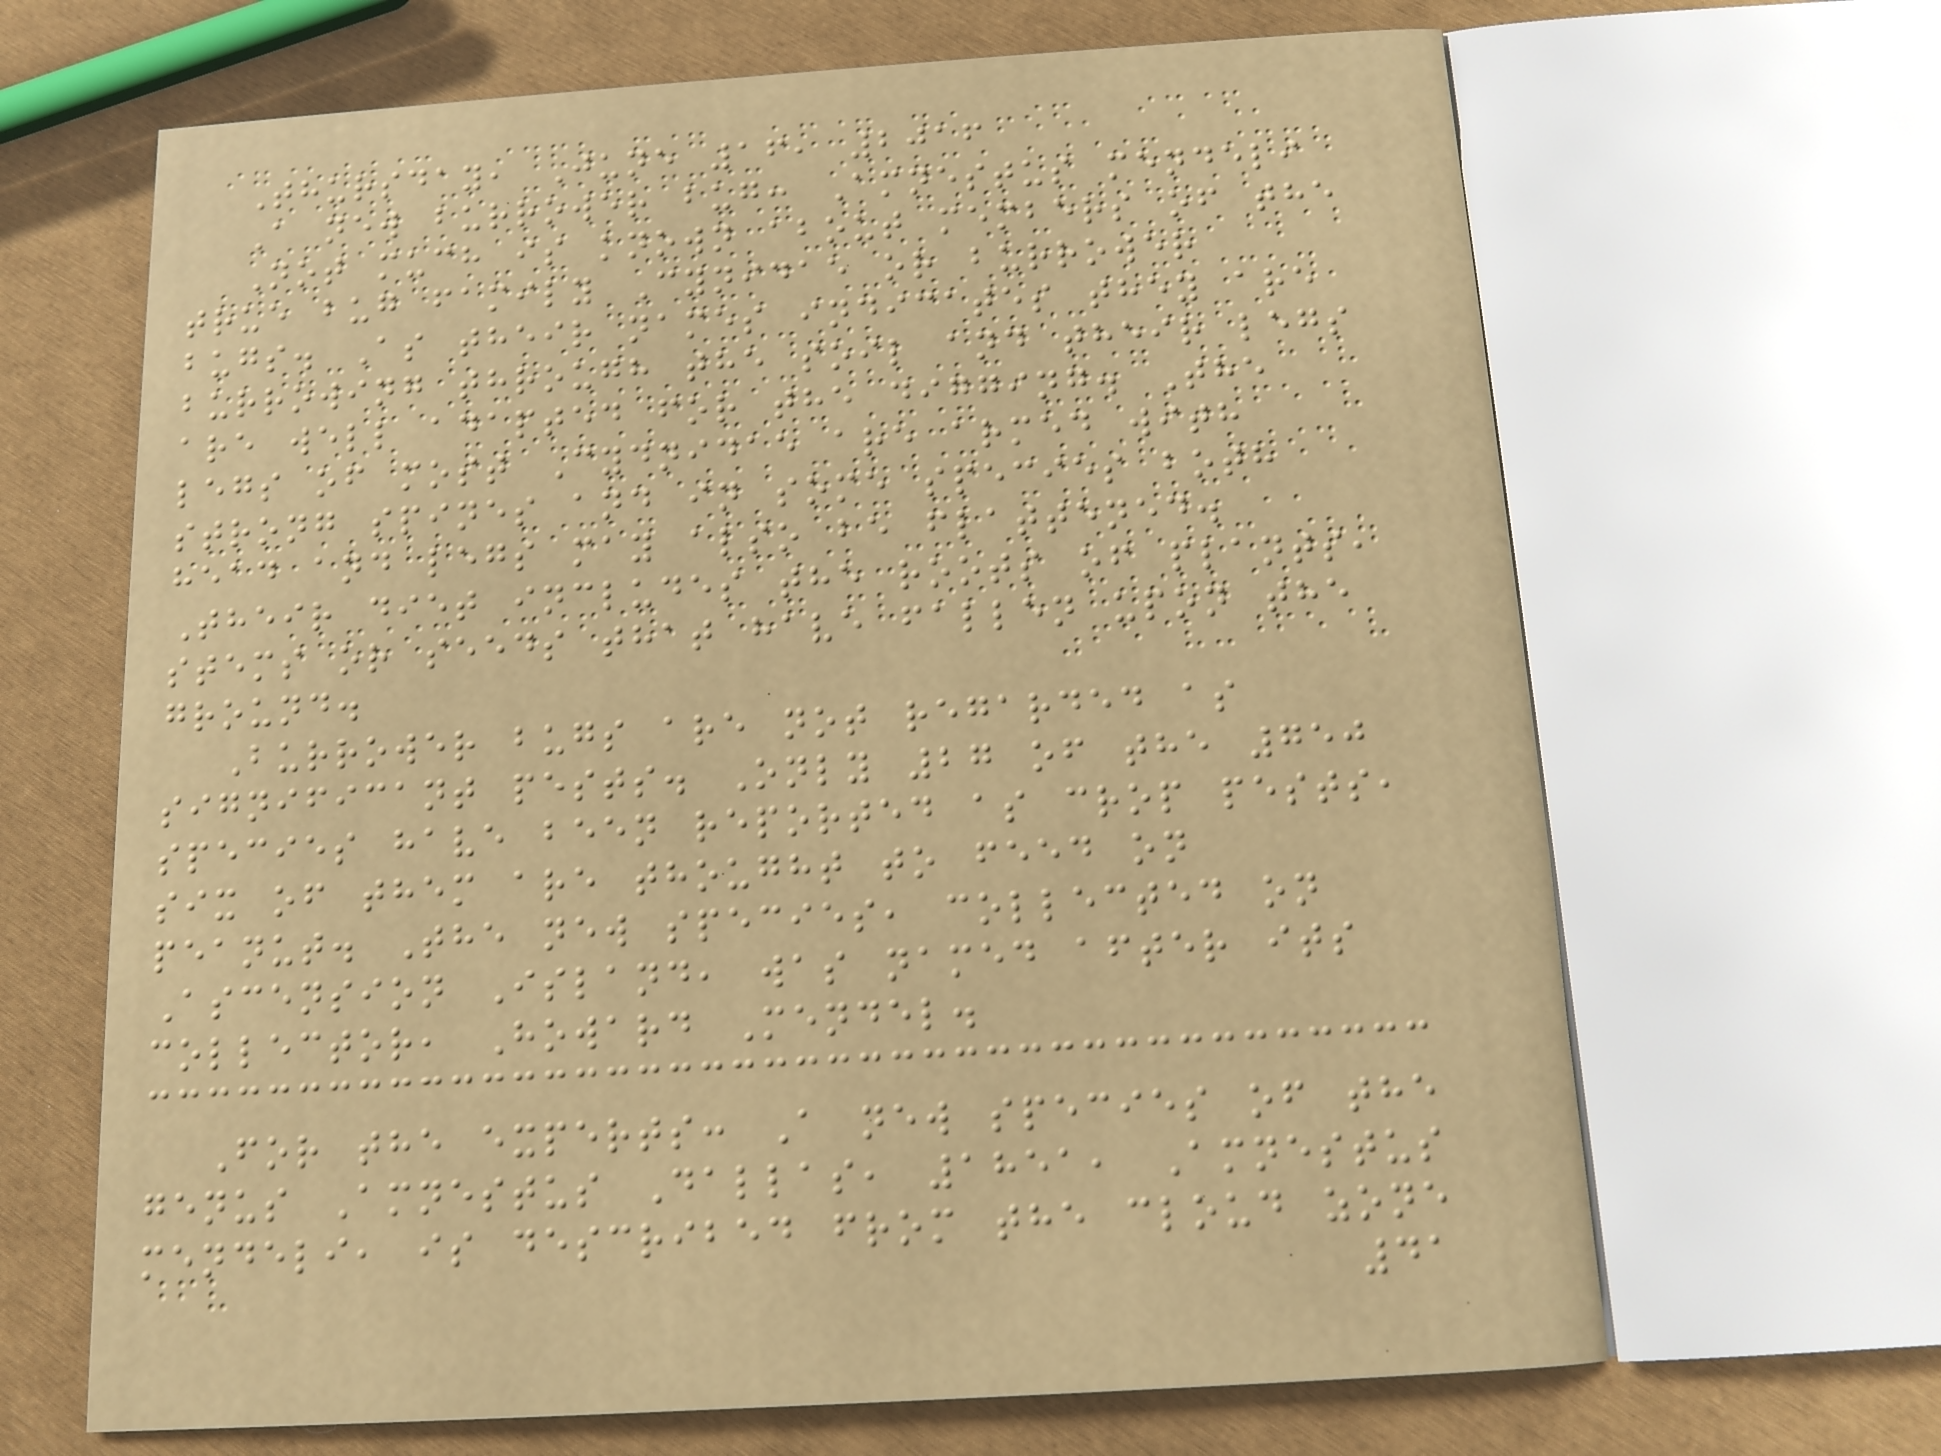Thursday, June 16, 2016
A new burrower bug: Amnestus mendeli
Not much is known about members of the
true bug family Cynidae or burrower
bugs. As their names indicates they are
burrowing through the soil and their legs
are well adapted for the digging. The
legs of most Cydnidae are armed with
strong spines and in some species both
head and legs may also be flattened.
Their diet includes the roots of plants,
stems or seeds that have fallen upon the
ground.
Burrower bugs are not regarded as
significant pests. Only 27 of the 750
species have been reported as crop pests,
six of them are thought to feed on
peanut. The new species, collected on
Ascension Island, was named after its
collector, Howard Mendel.
For the experts: A new species of the
genus Amnestus Dallas, 1851, Amnestus
mendeli, is described from the cloud zone
41
